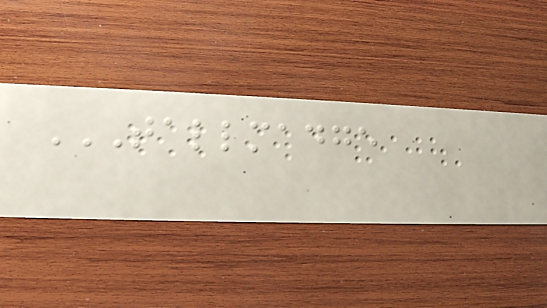TALLMADGE
